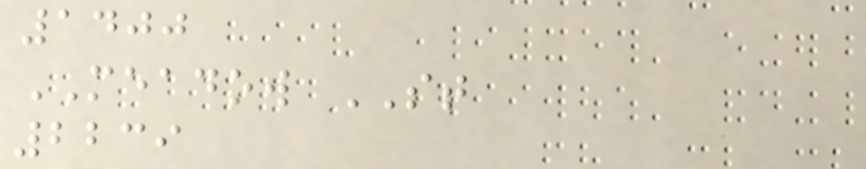1400
MEADOW ST
2239
